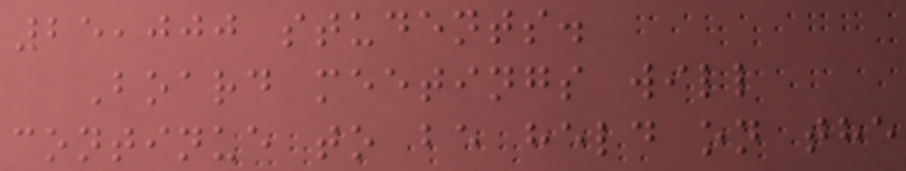25,000 students.
Board meetings will
continue to be held on the
